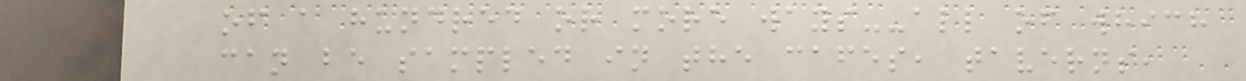of a hundred or more ways--all of which
can be sampled in the cafes, taverns,
